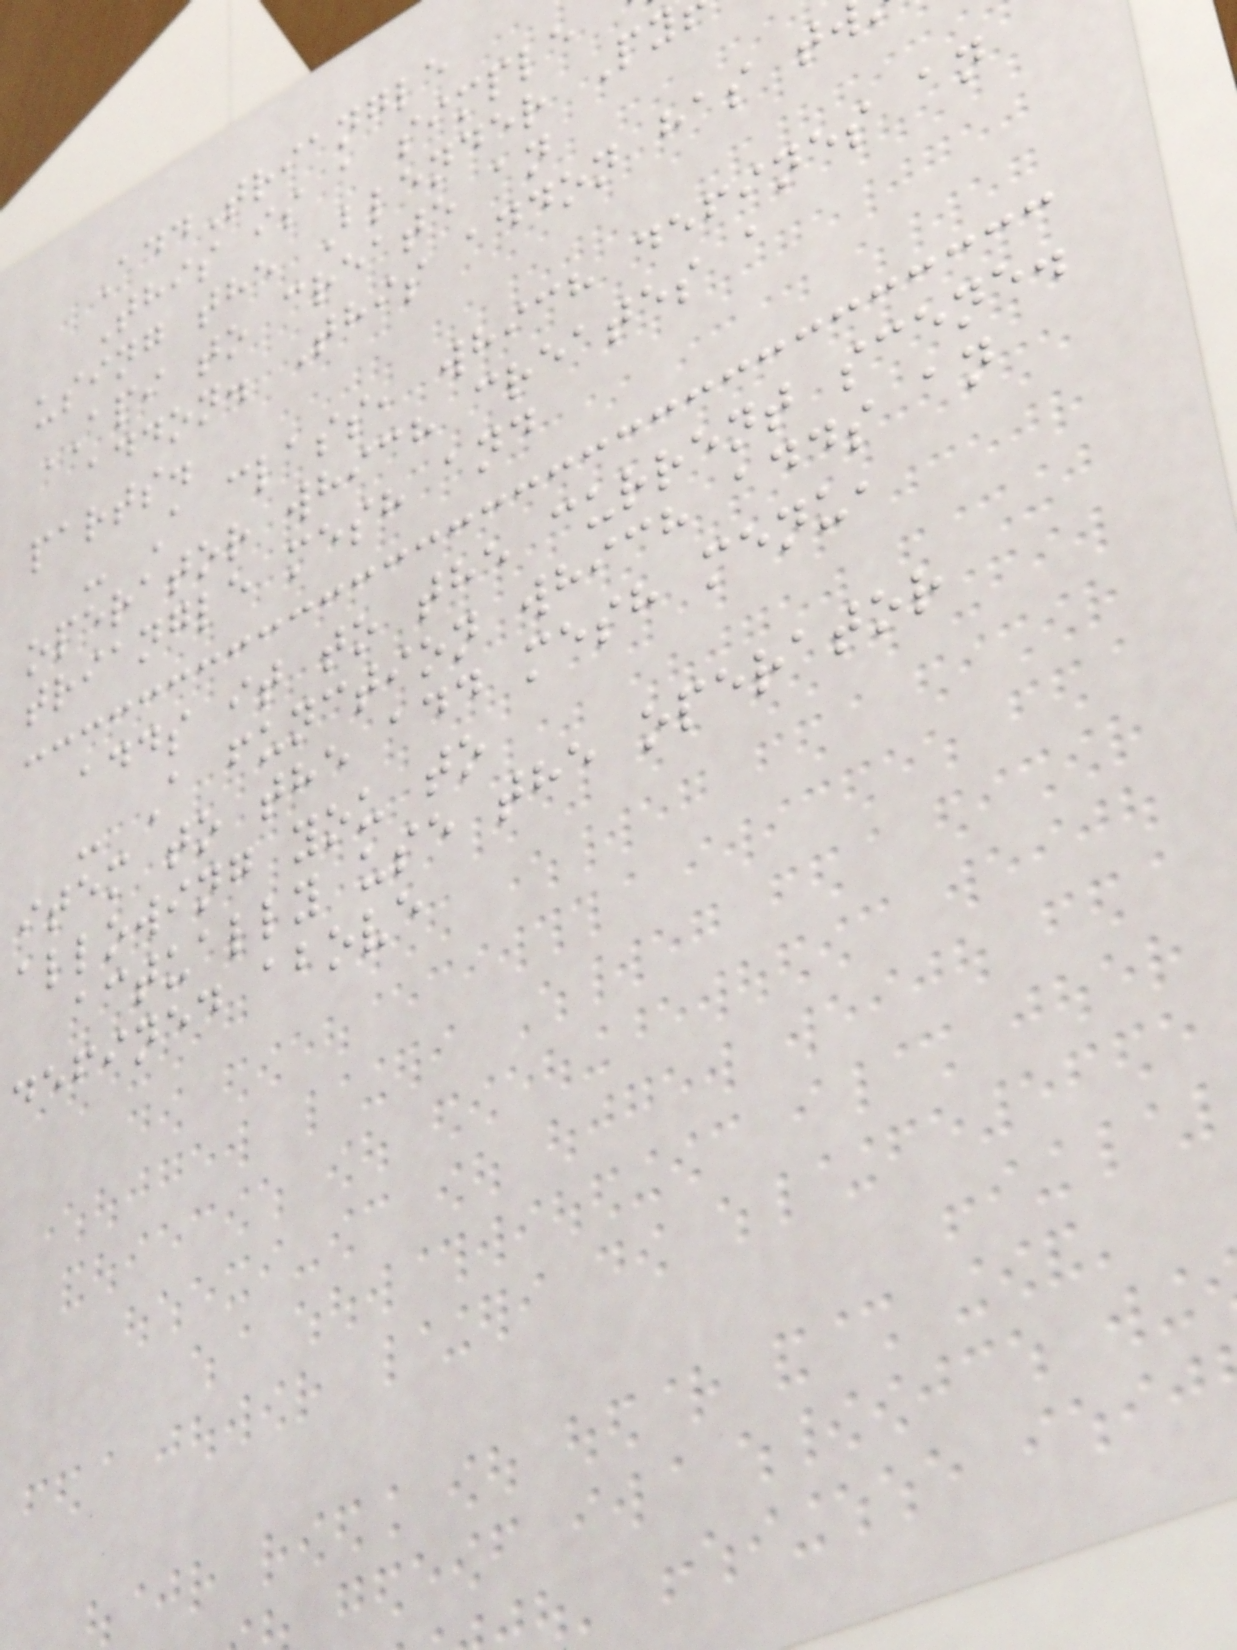AddTriangle
This is a simple
using the Blender Py
API to create an
addon. This addon has t
parts.
- A class, which defines an
operator which creates a
triangle mesh and
adds it to the current scene.
- A function which adds an
item to the add mesh menu,
allowing you to
actually use the operator
defined above
